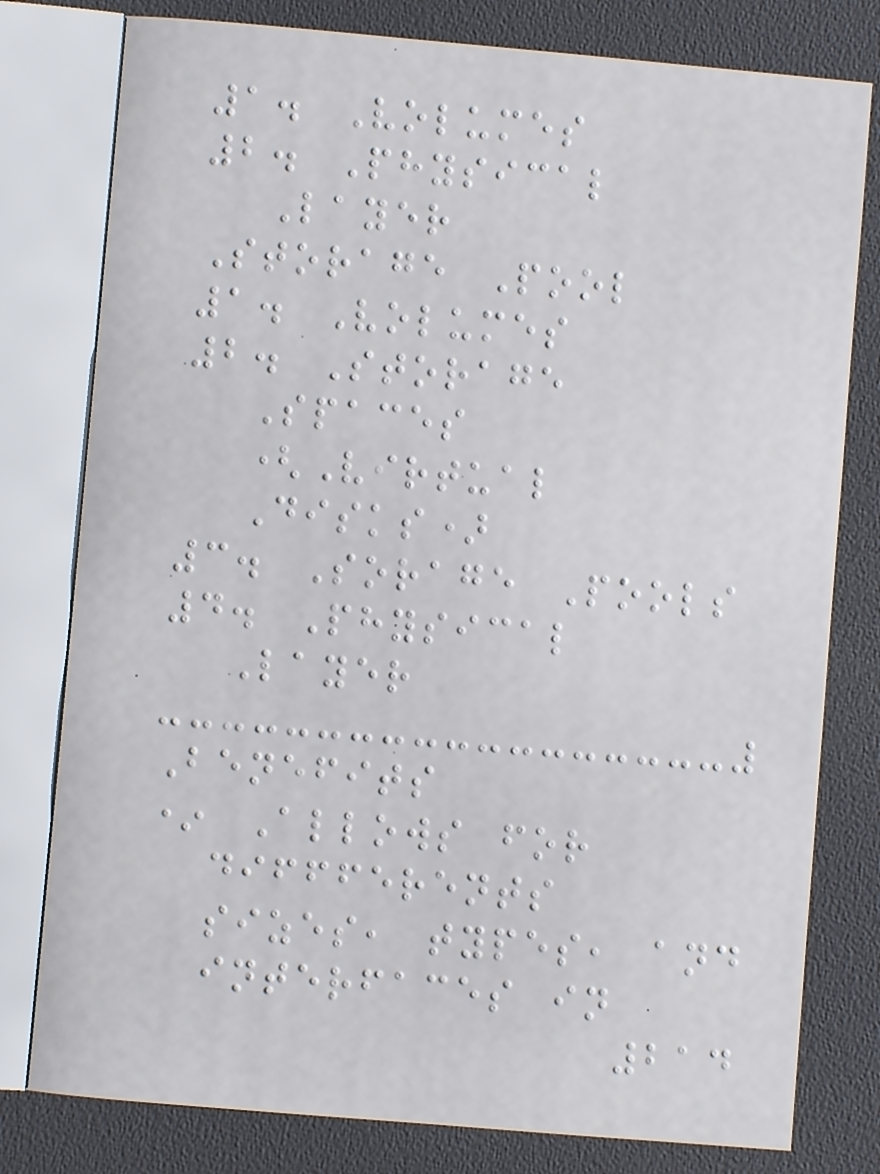1. Volumes
2. Physical
Layer
Storage Pool
1. Volumes
2. Storage
Spaces
(Virtual
Disks)
3. Sorage Pools
4. Physical
Layer
Benefits
* Allows for
diffferents
sizes, types, and
interfaces in
214
